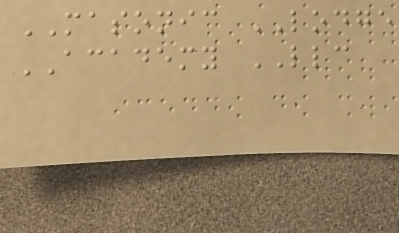MASONIC LODGE
ACADEMY LLC
